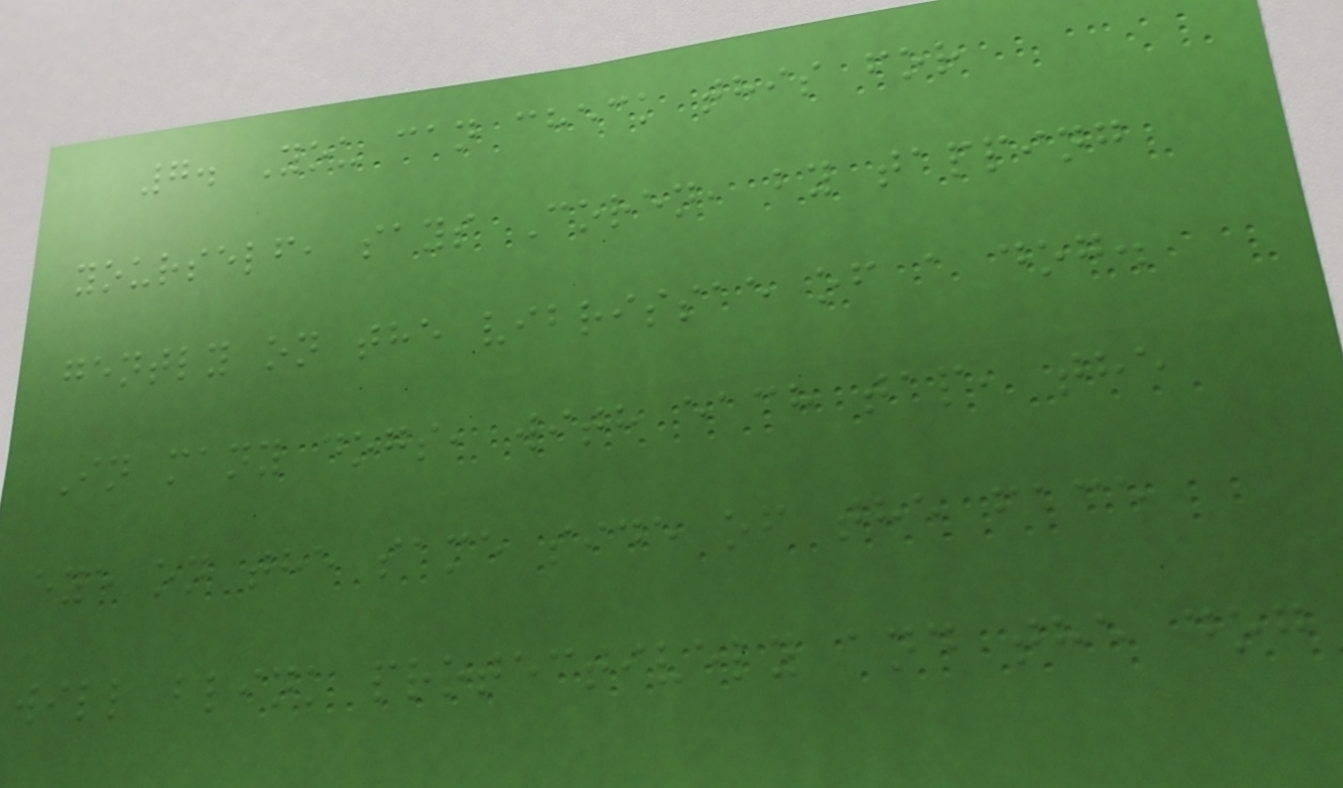7. You can check this for
yourself, says Coren, by tapping
gently on the vibrissae of a dog.
In many dogs, with each tap, the
eye on the same side of the face
will blink protectively and the dog
